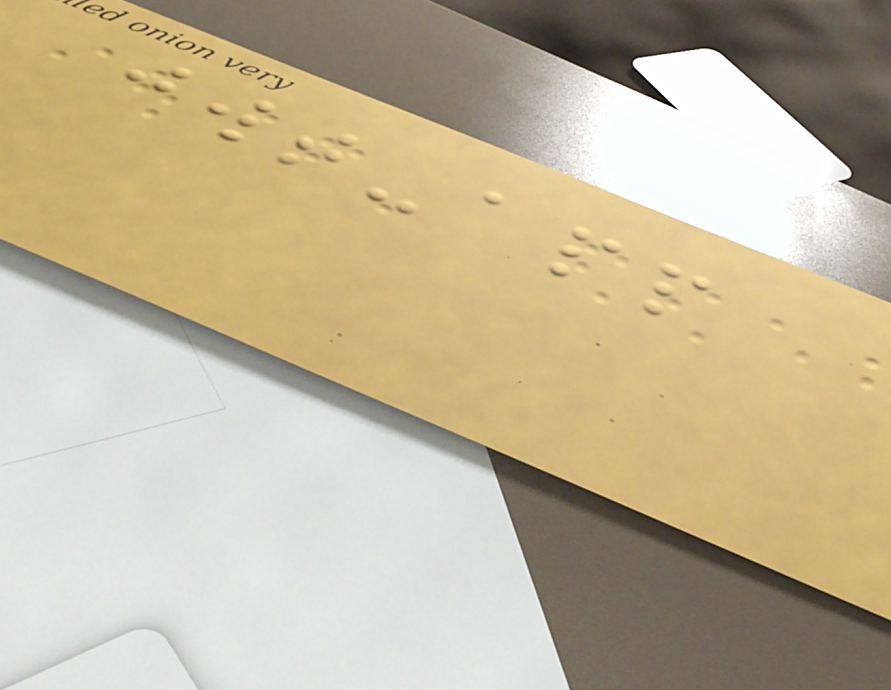jwt-app
